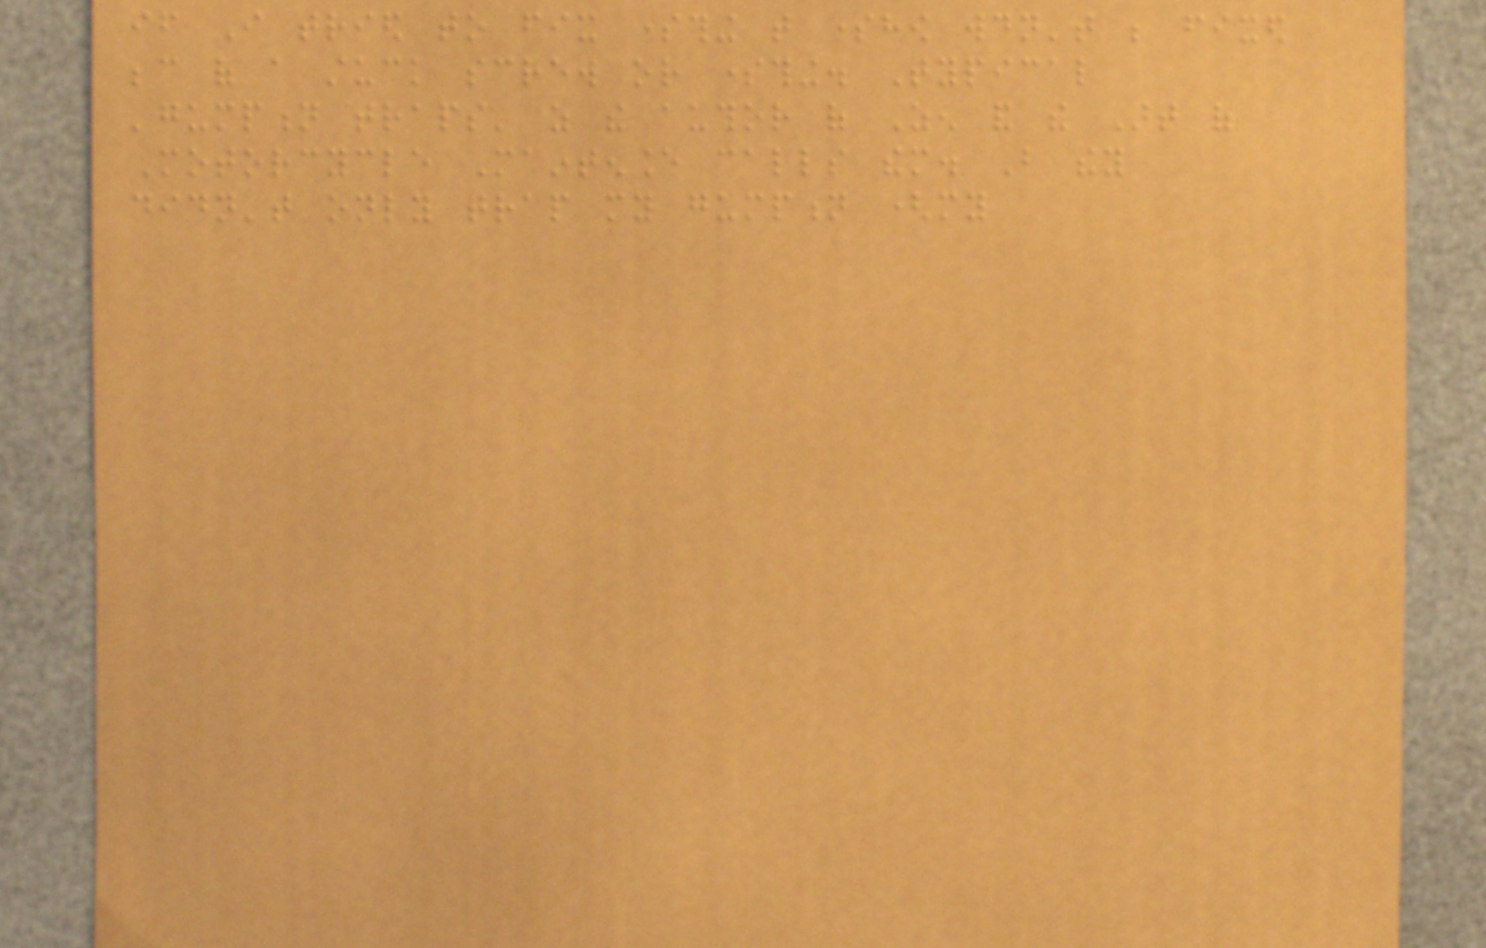if I tried to fix something that somehow wouldn't be fixed
because of a stuck screw or something. Typical
'gumption traps' as the author of Zen and the Art of
Motorcycle Maintenance calls them. But they
didn't only trap my gumption (my
